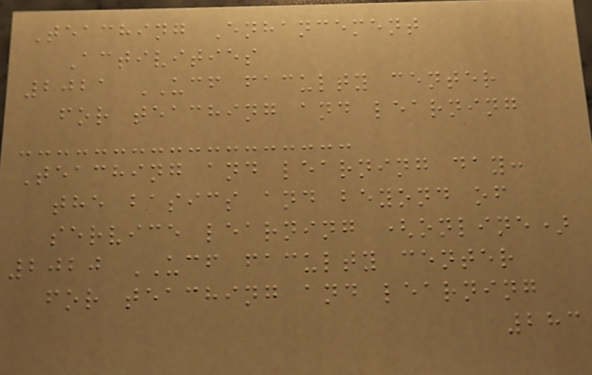Teaching Enhancement
Activities
2021 UCF faculty center
for teaching and learning
Teaching and learning day:
the basics and beyond of
service learning (online)
2020 UCF faculty center
for teaching and learning
283
